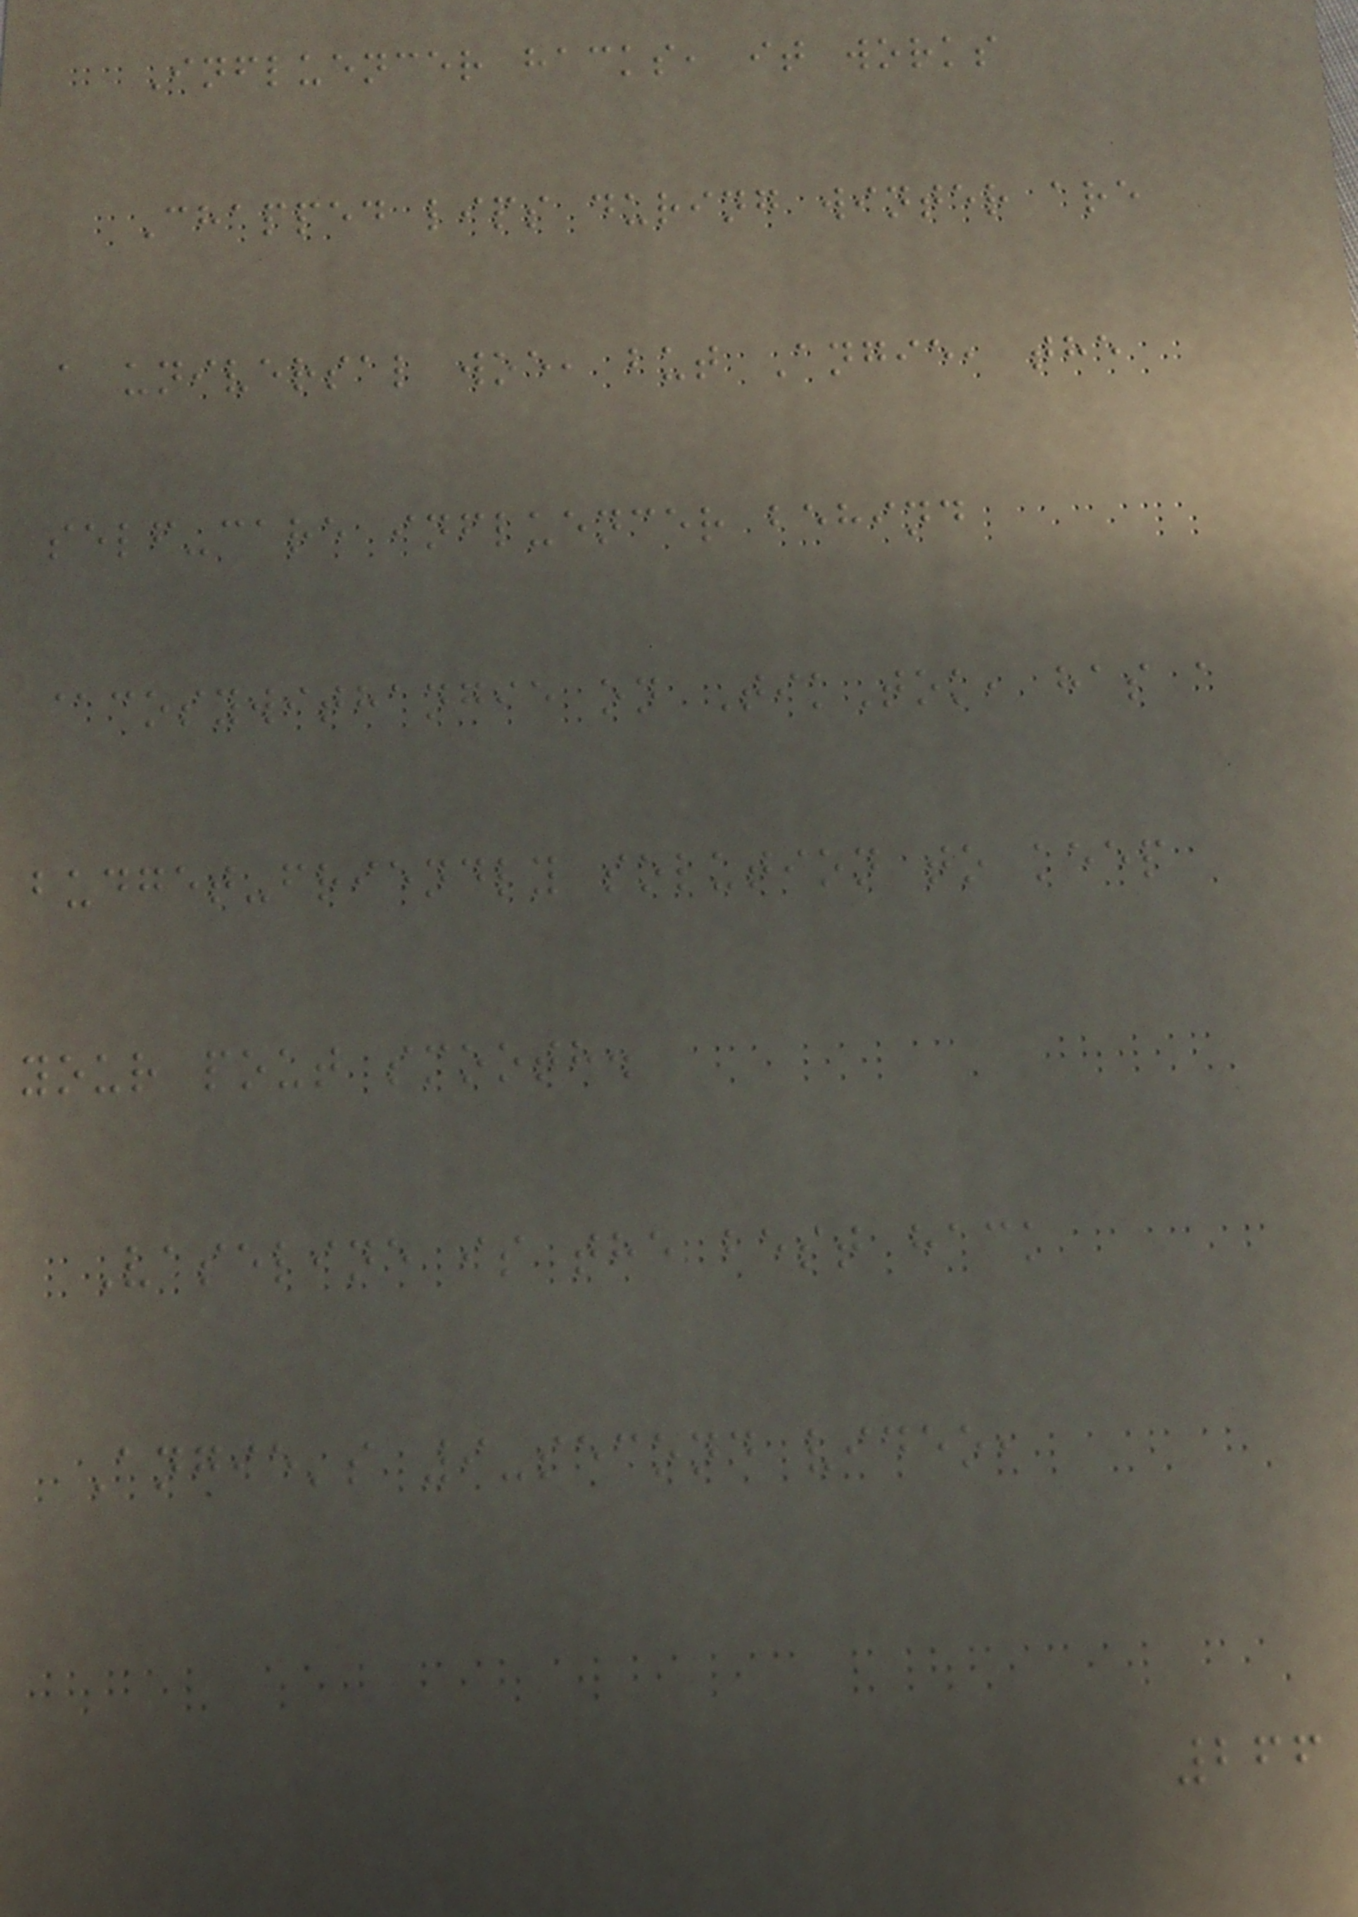Influencer hacks, it works
Chapped lips during winter are
a universal woe, but Angie, the
self-care influencer behind
@cosywithangie on TikTok, has a
budget-friendly solution to keep
your pout smooth.
Vaseline is the best hack
Angie's 9-second video,
266
